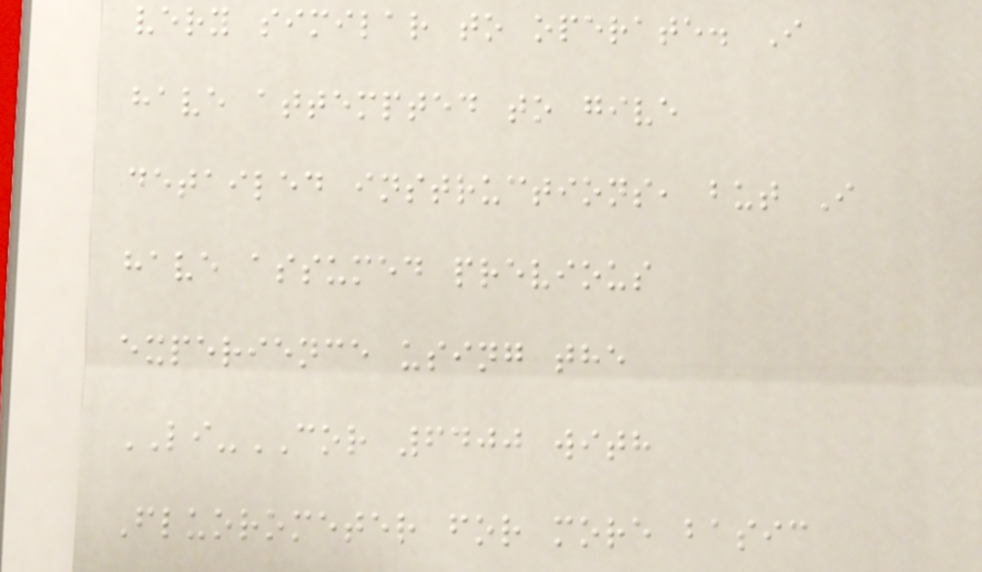very similar to operate. I
have attempted to give
detailed instructions, but I
have assumed previous
experience using the
LI-COR 6400 with
Fluorometer for more basic
